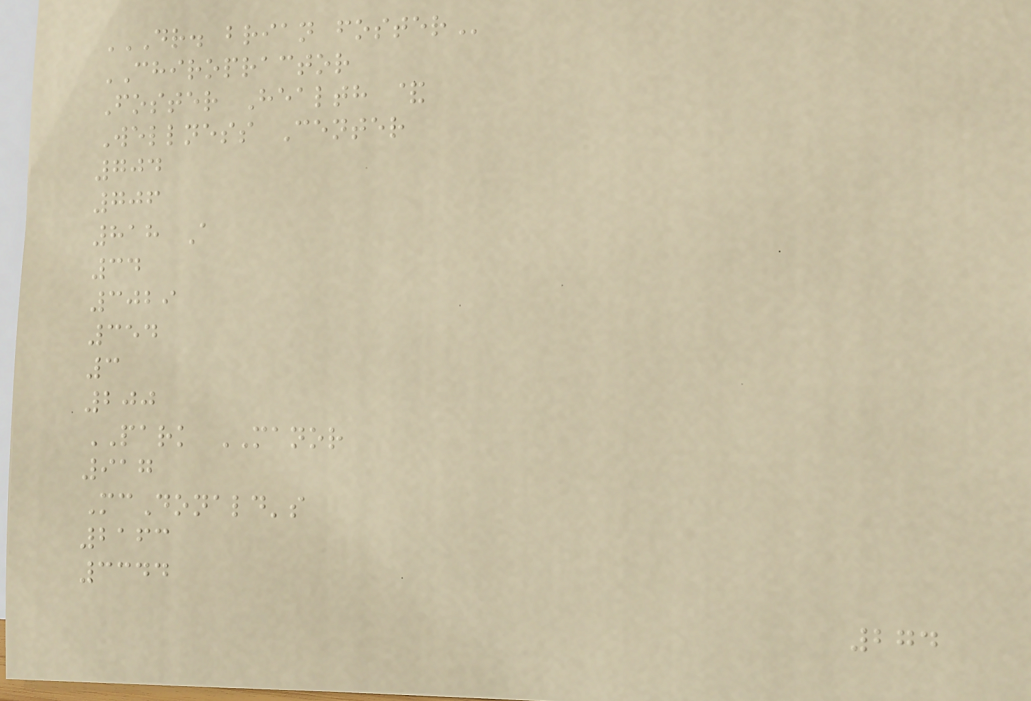DR. BRIAN FOSTER
CHIROPRACTOR
Foster Health &
Wellness Center
704
706
818 A
34
3029
354
3
200
PARK MANOR
917
McDonald's
2163
3344
274
